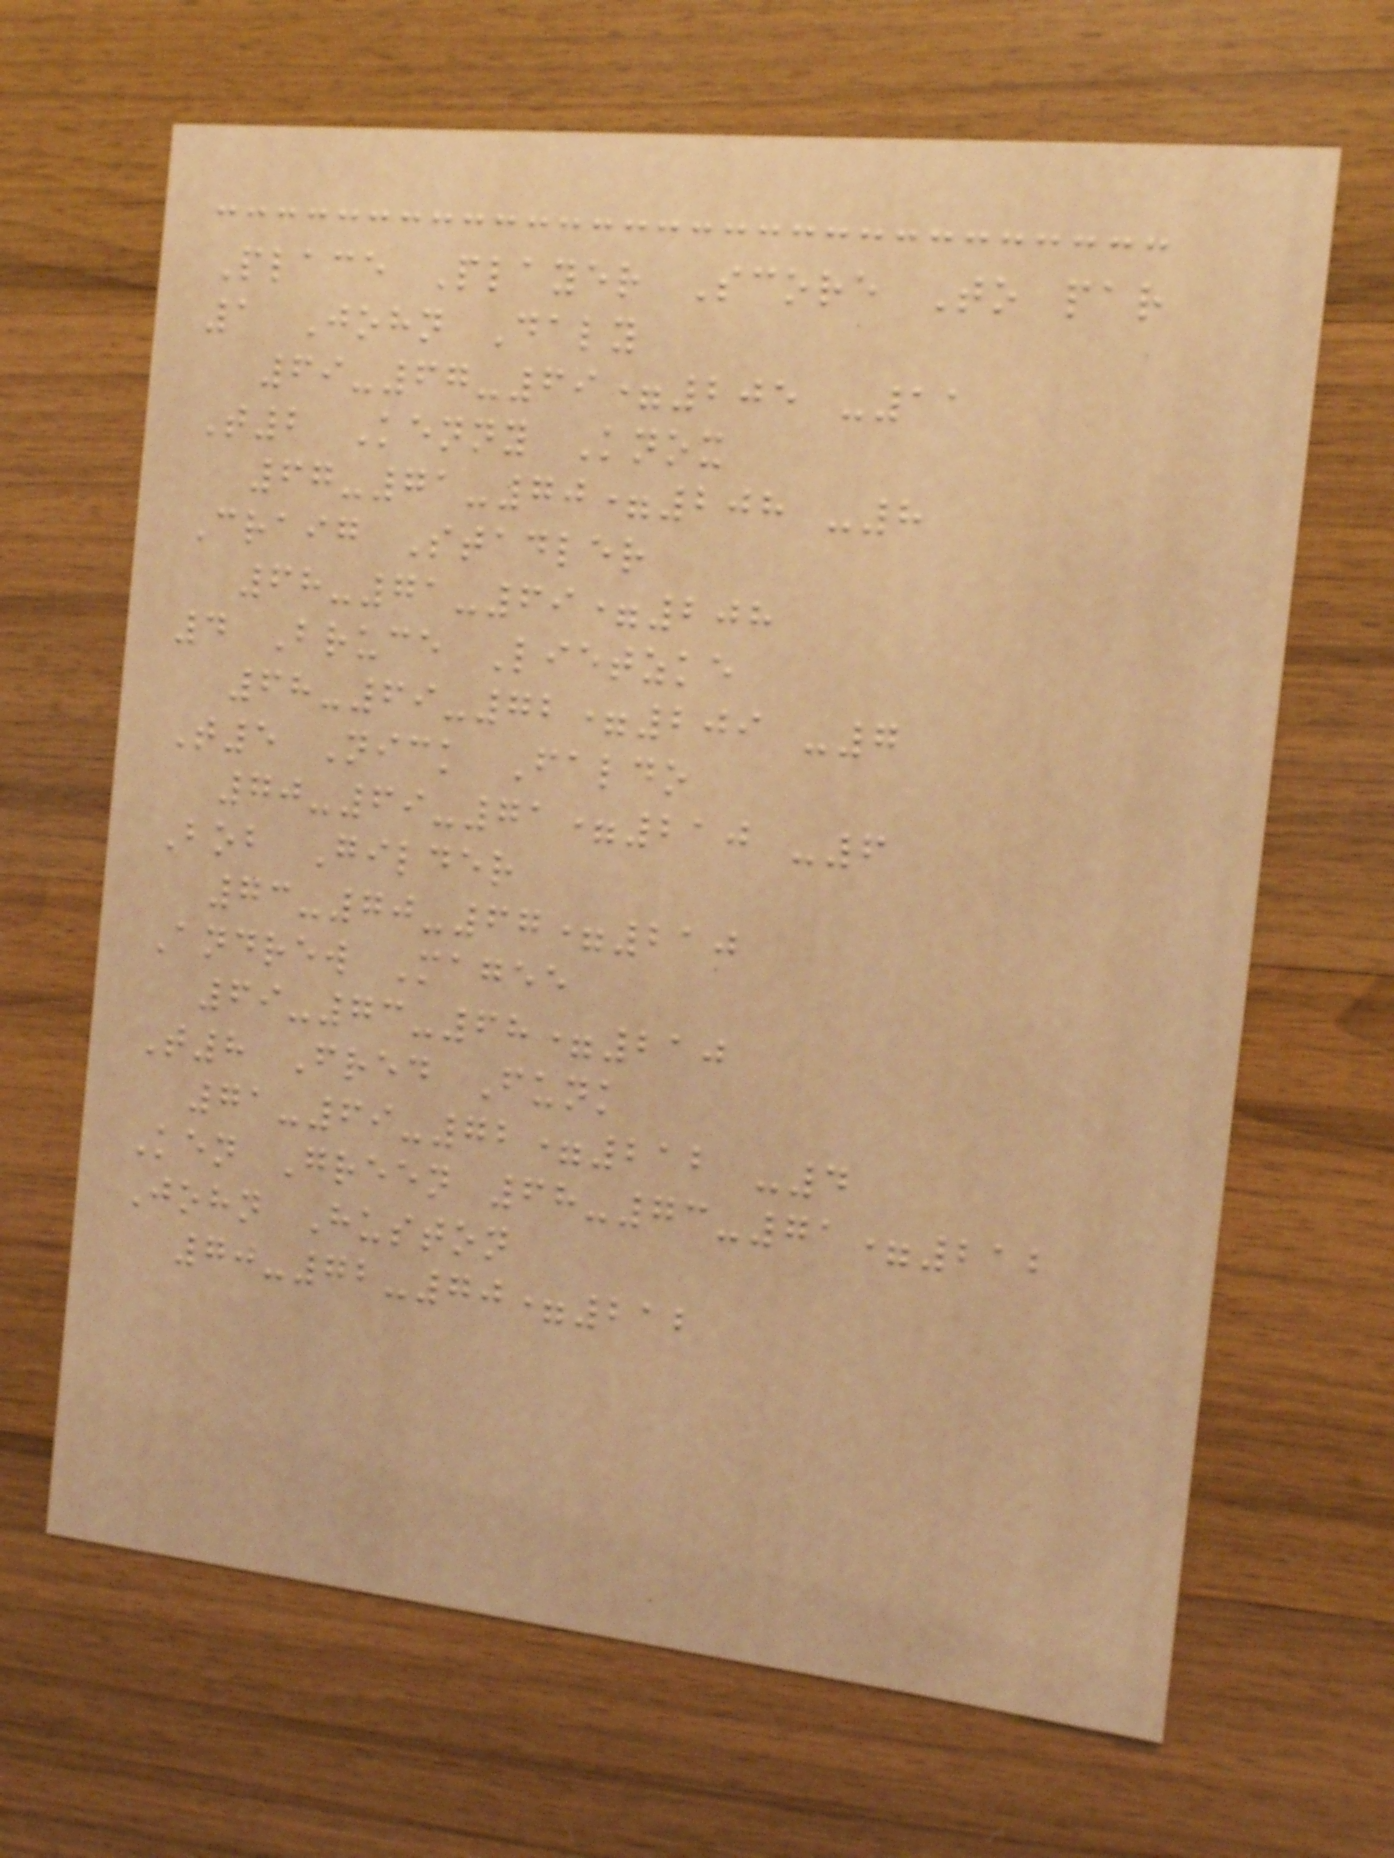Place Player Score To par
1 John Daly
69-67-69=205 -11
T2 Kenny Knox
67-71-70=208 -8
Craig Stadler
68-71-69=208
4 Bruce Lietzke
68-69-72=209 -7
T5 Nick Faldo
70-69-71=210 -6
Bob Gilder
73-70-67=210
Andrew Magee
69-73-68=210
T8 Fred Funk
71-69-72=212 -4
Ken Green 68-73-71=212
John Huston
70-72-70=212
